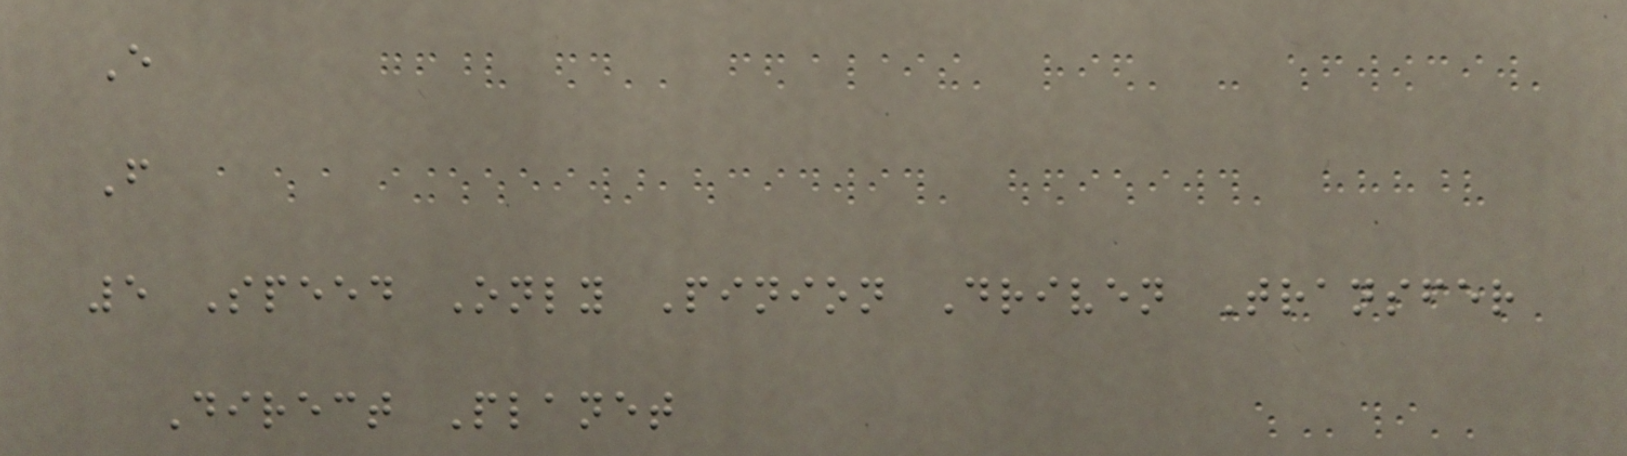E
F
5 Speed Only Pinion Driven Transfer
Direct Planet
